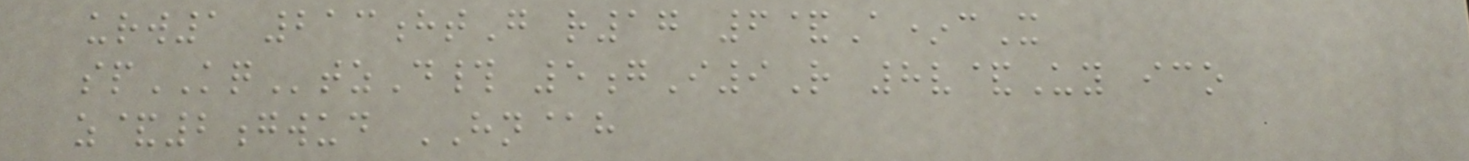urw1 213htG r17 6&A*cX
spKQtzD# 5gI9R 8v&Uy ico
z&2gwud HN@h
